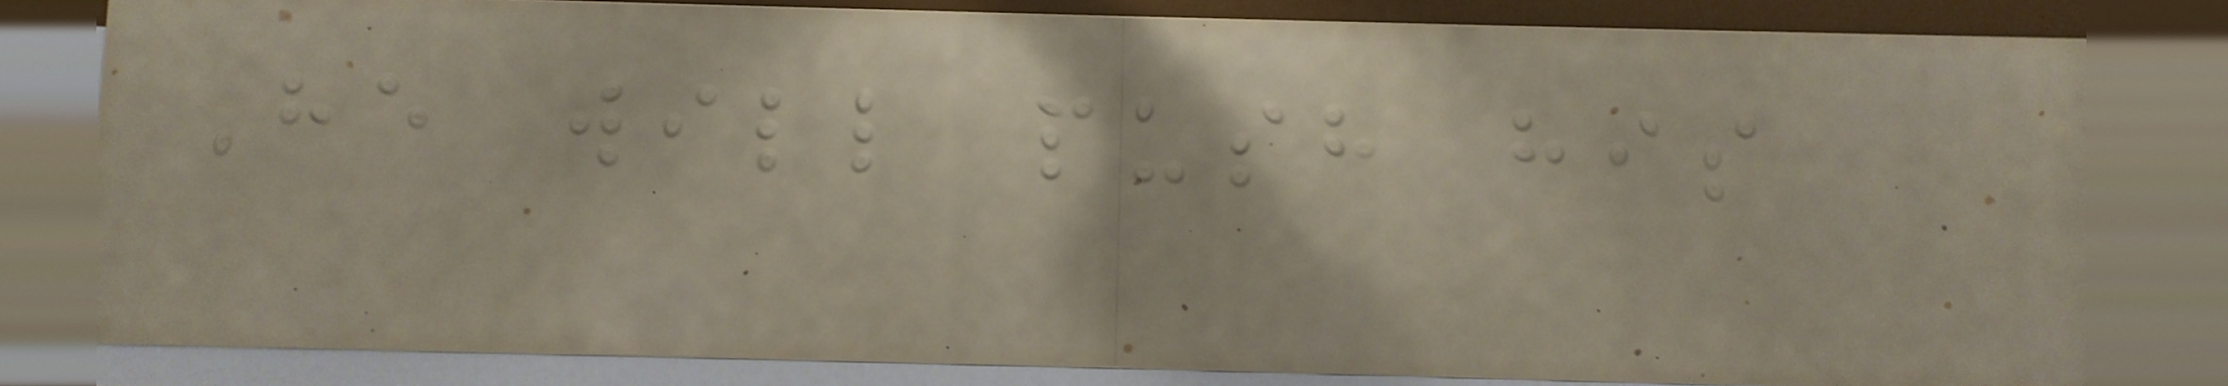He will push his
